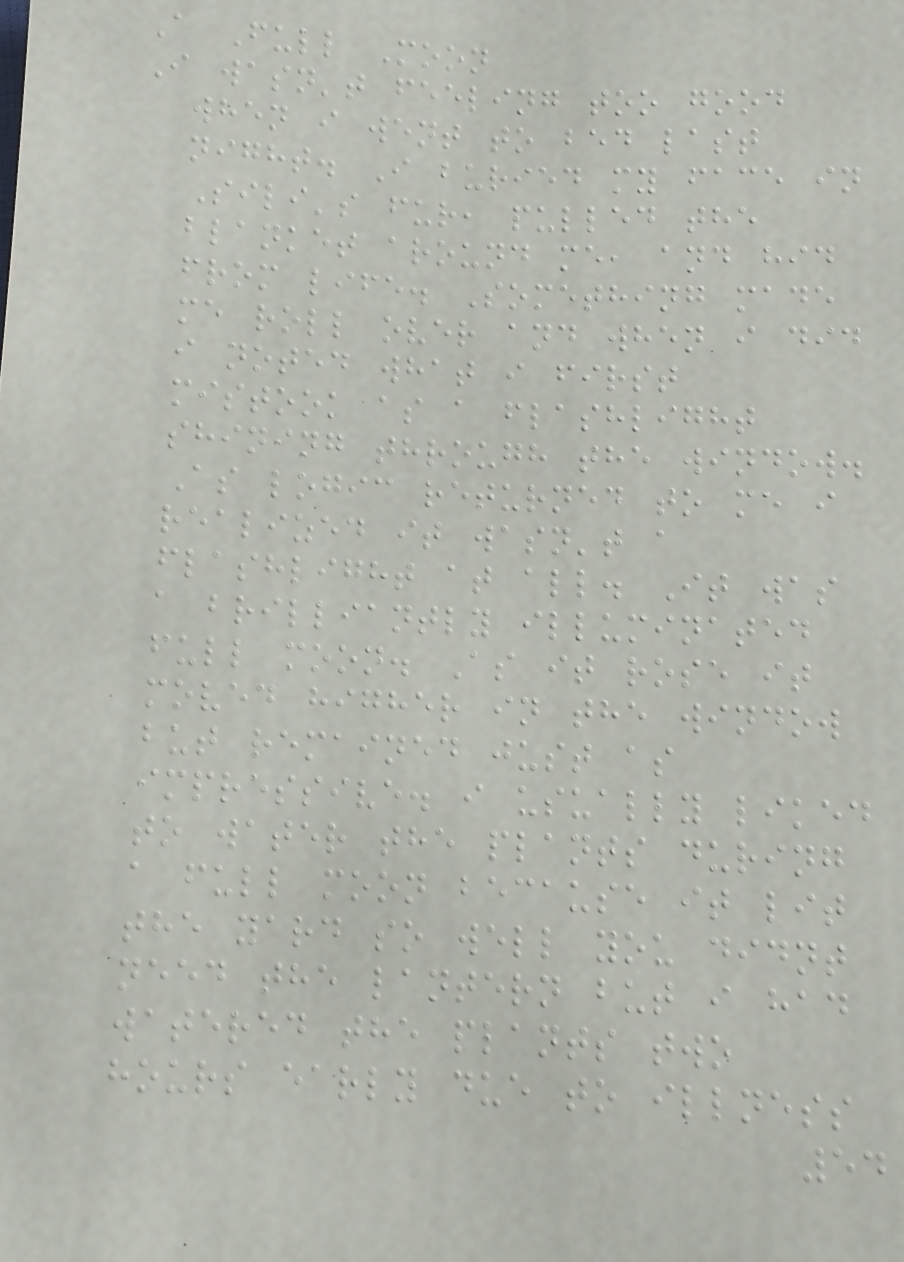A Full Moon
I wasn't feeling too good
when i went to bed last
night. I buried my face in
Sili's fur, pulled the
blanket around me, and hid
from life. Something made
me roll over and when i did
i noted what i first
mistook as a flashlight
shining through the window.
As logic returned to me i
realized it wasn't a
flashlight at all. It was
a brilliantly illuminated
full moon. As it rose it
moved higher in the window
but remained just as
impressive. i usually liked
to water the plants during
a full moon because it lit
the yard so well you didnt
need the lantern but i had
watered the plants two
hours early due to illness
54
